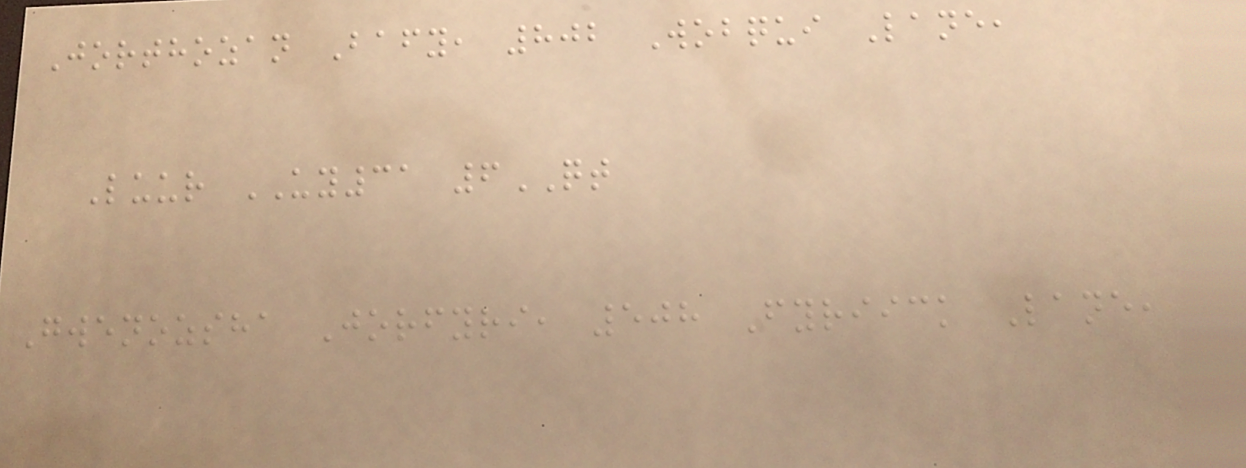Jorthozan Bafy, 802 Wobqui Lane,
Luur UY31 6QT
Gwenozsha Jorfyri, 508 Fyriick Lane,
